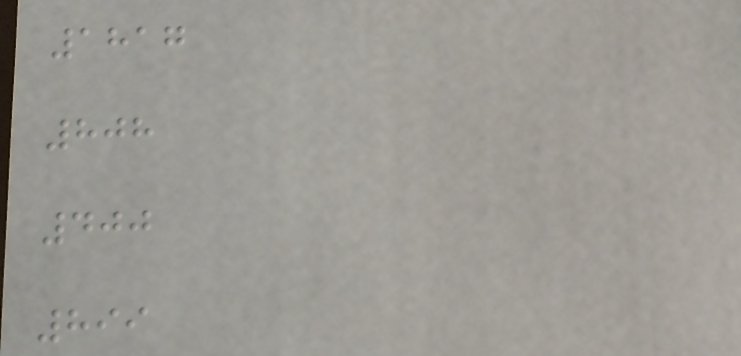1817
808
400
899
